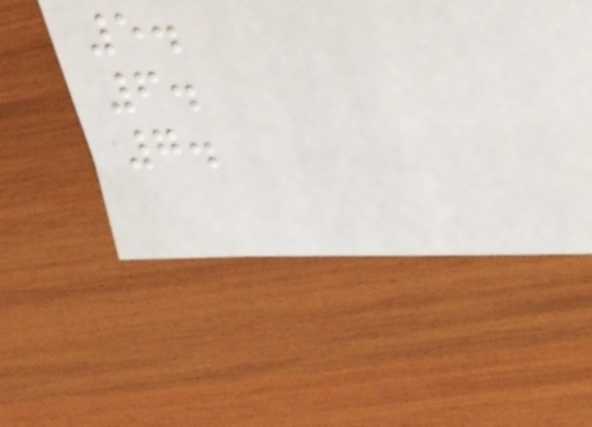5.
6.
7.
